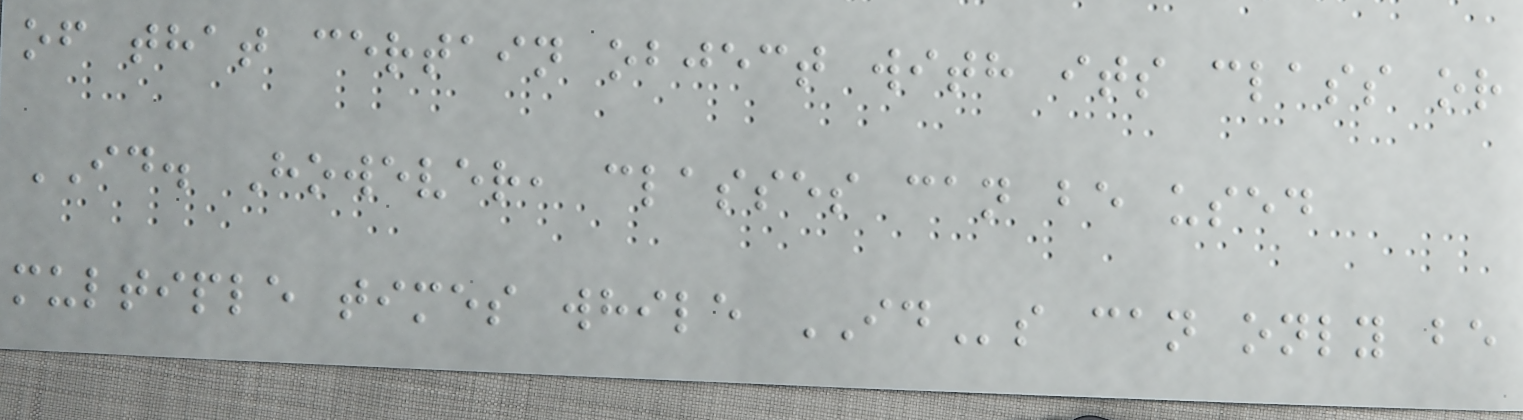of that certain object with its class or
ID. However, classes can be used
multiple times while IDs can only be
